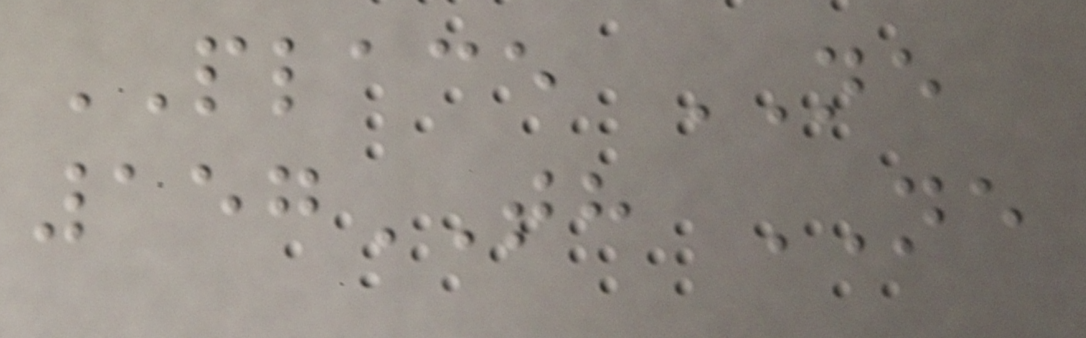PLACE NE
157TH NE
